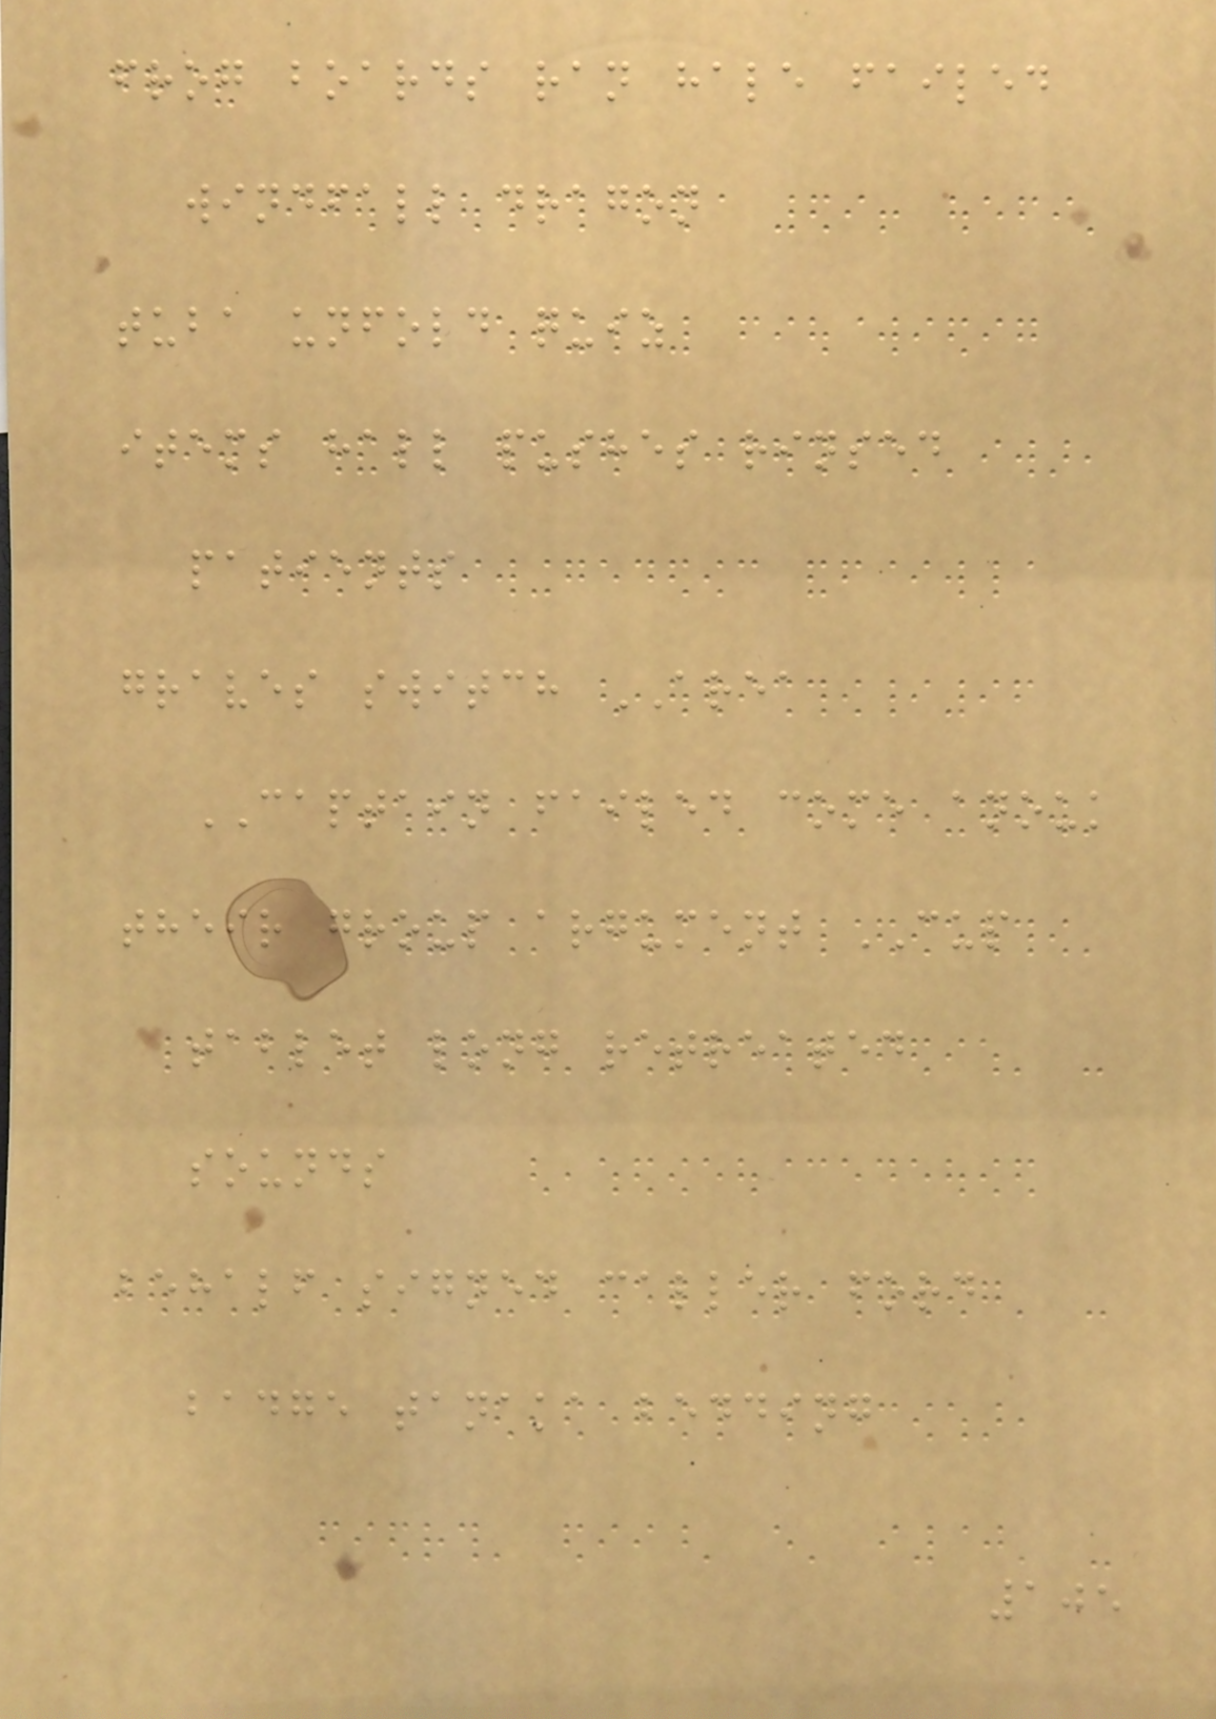frog boards ran hale failed
windfall dragon
tuba unfold quiz
items hall pushes rinsed
patients
graves switch AREA
CAPTAIN failed come anouk
their group argument CUP
tablet long retreated
sounds
behalf signed caller ford
badge tanaka bedding
105
